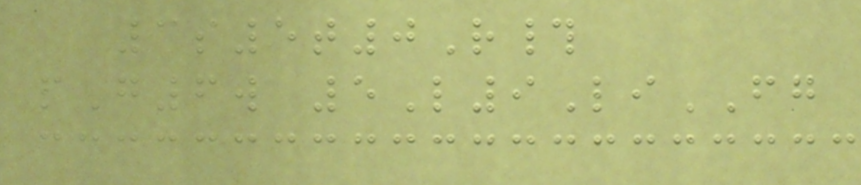3s5t0R#
pG6w 5L9LiFG
